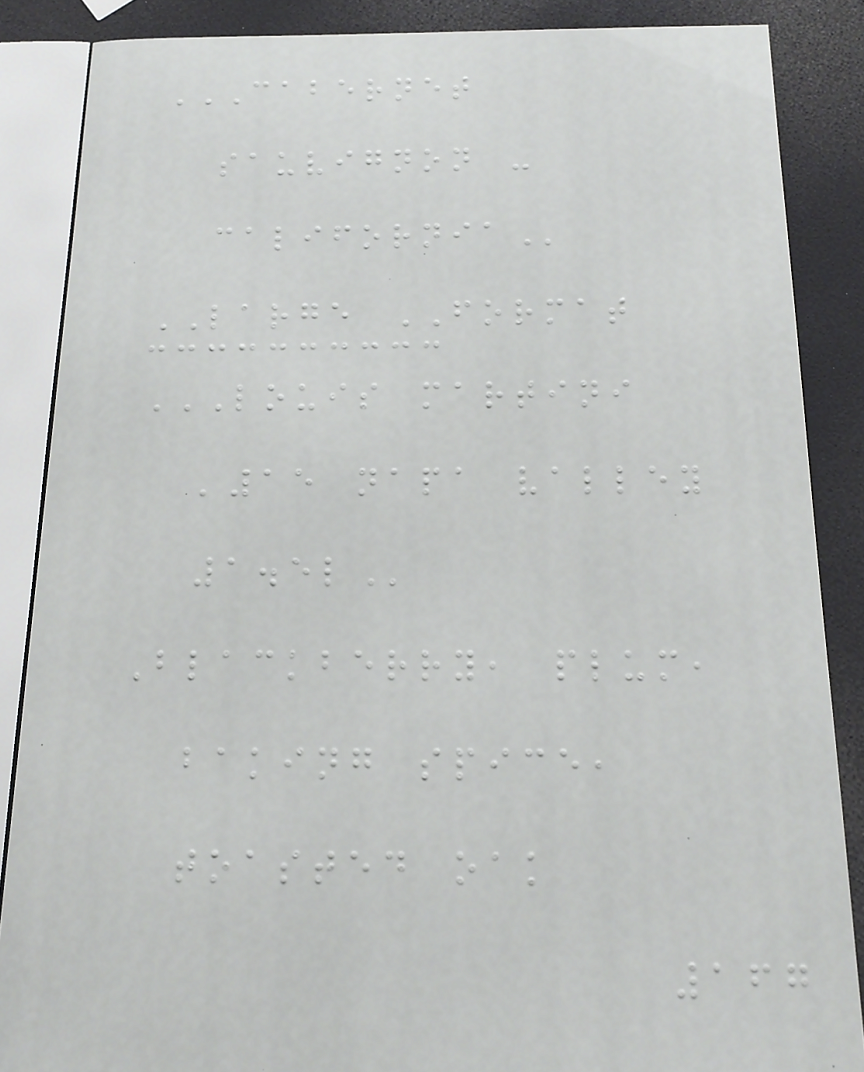CABERNET
SAUVIGNON -
CALIFORNIA
LARGE FORMAT
LOUIS MARTINI
'15 NAPA VALLEY
1.5L
Blackberry, plum,
baking spice,
toasted oak
167
